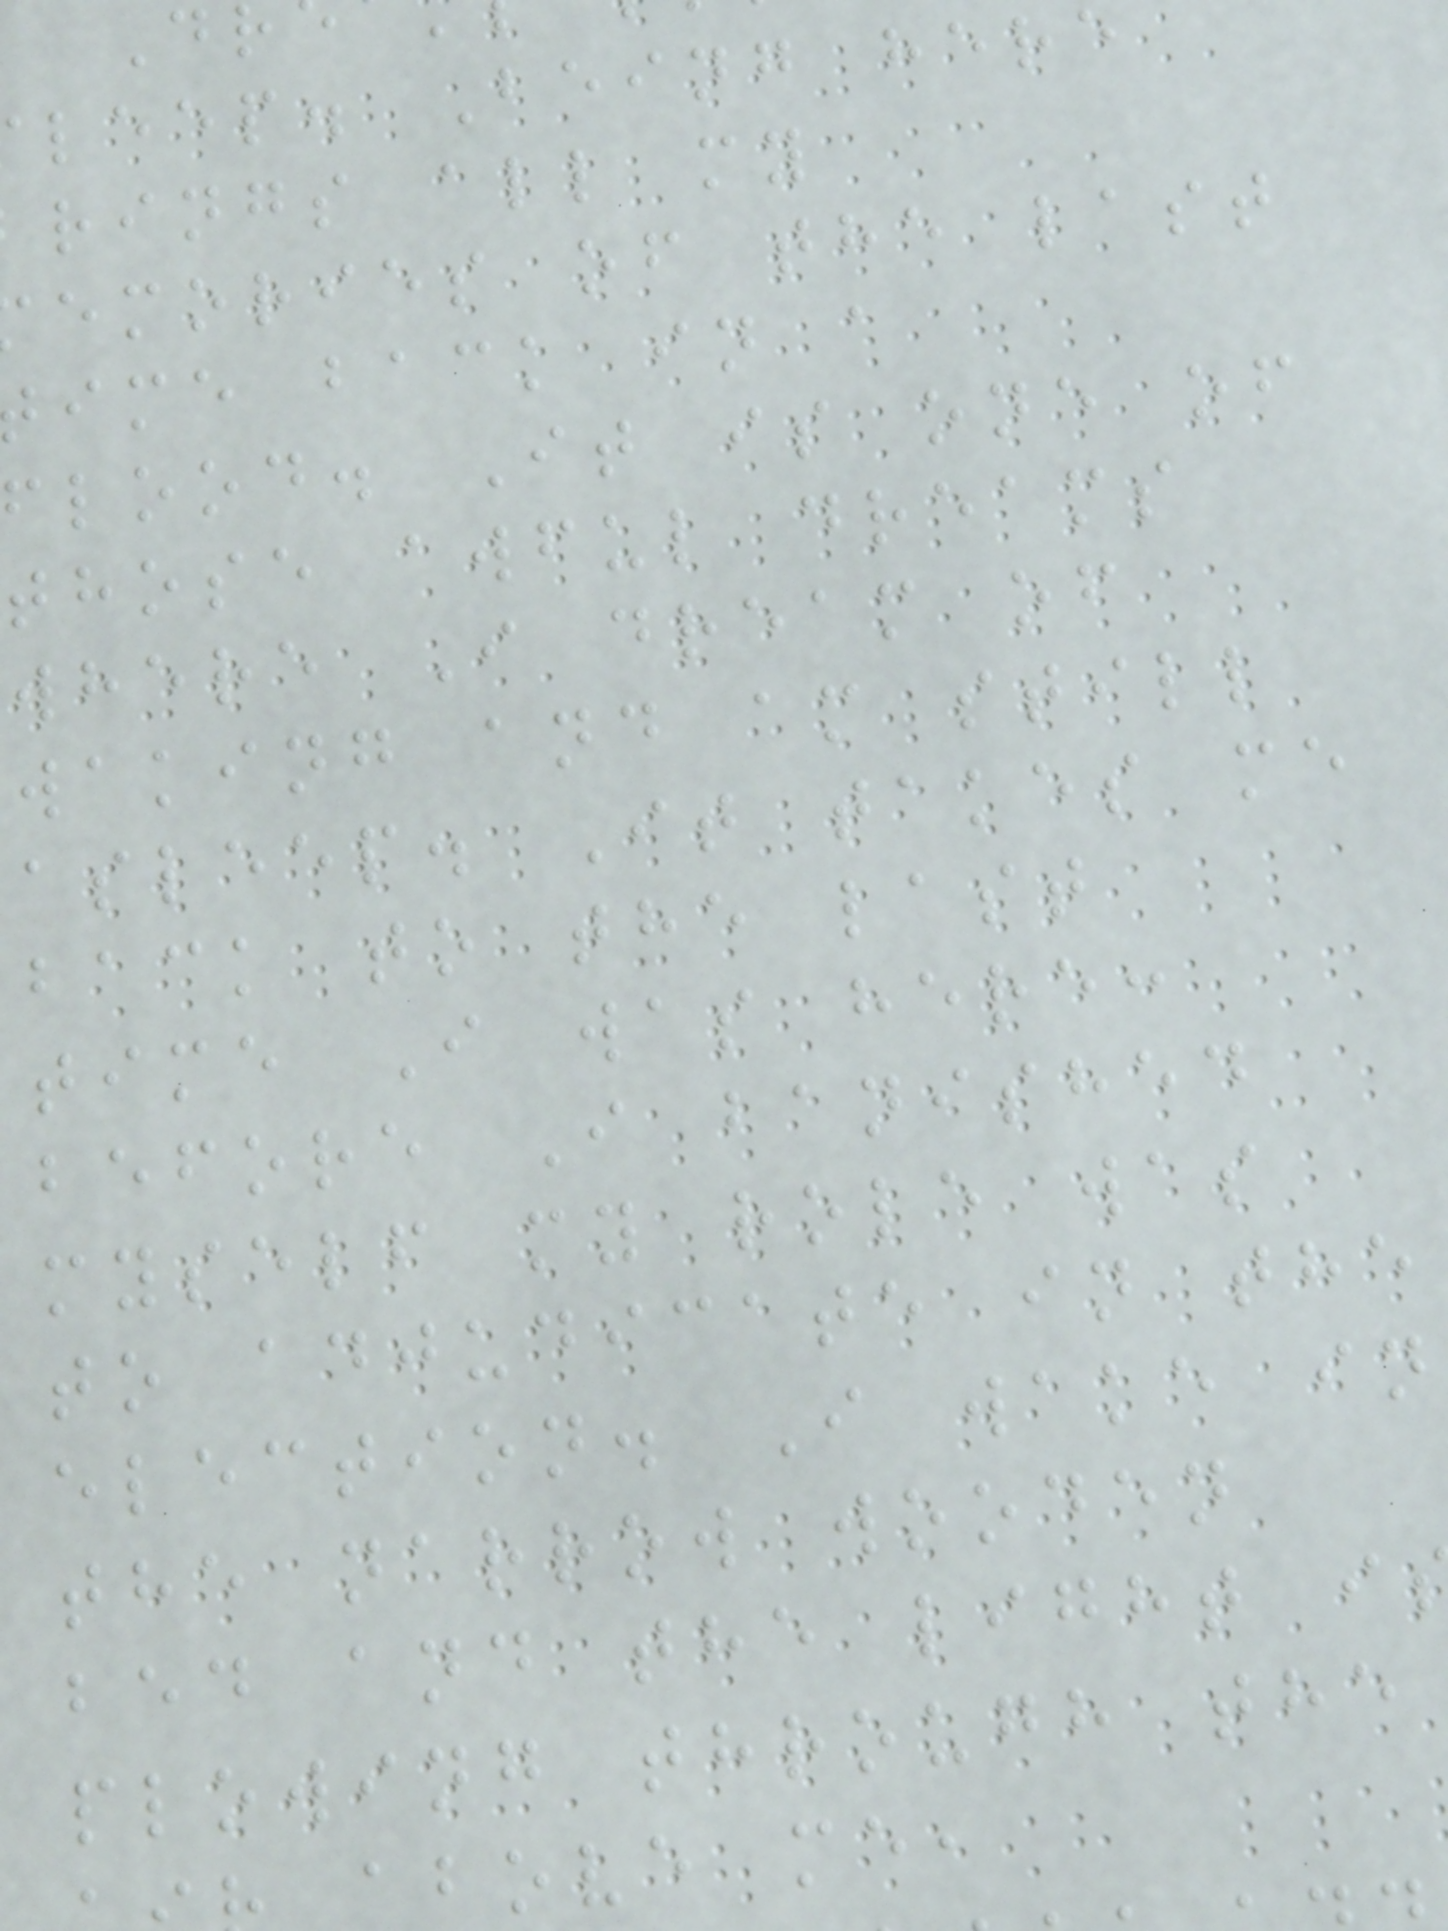leep. Being here
rings all my
emories of the last
ime back in a
flood. It is one of
those awful dreams
where I dream of
waking and am still
asleep. It takes me
back to the last
time I was here:
before I banished
myself my role was
to adjudicate in the
election. I wake in
the narrow wooden
bed and the light i
plowing through the
above me,
